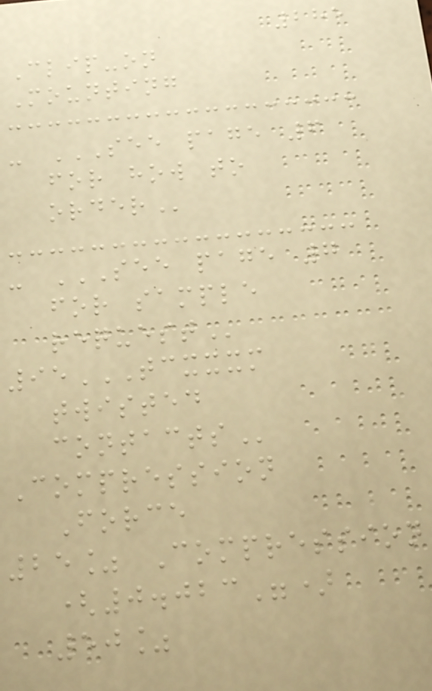285
Clip-on
Mounting
- SEE PAGE 6
FOR HOW TO
ORDER
- SEE PAGE 7
FOR SAMPLE
REQUEST
95TCXXXM
TWISTED
CONTACTS
Compression
Force
25% Compression
(0.023")
50%
